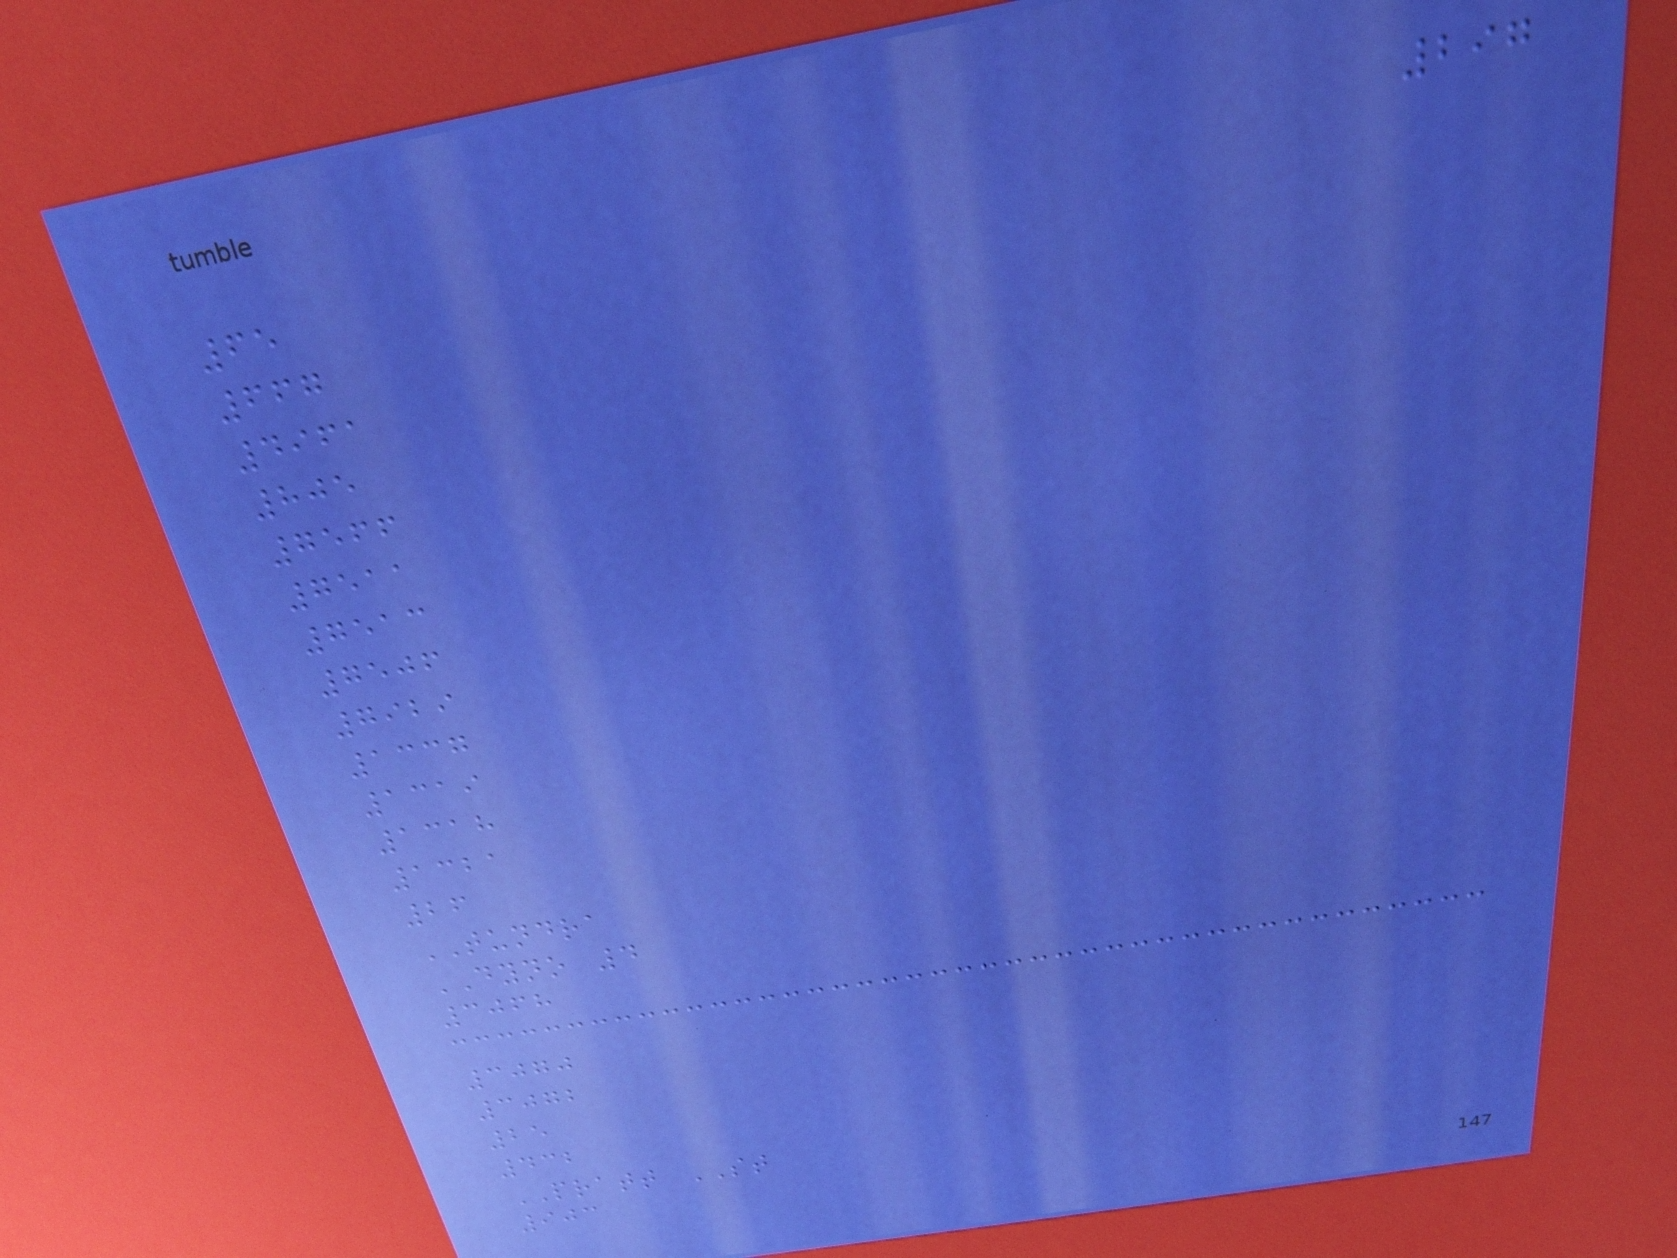297
65
667
4961
805
7566
7511
7513
7506
7929
1337
1319
1318
1321
26
TUNDRA
DYNO 4
3068
3070
3072
25
432
PRATT ST
903
